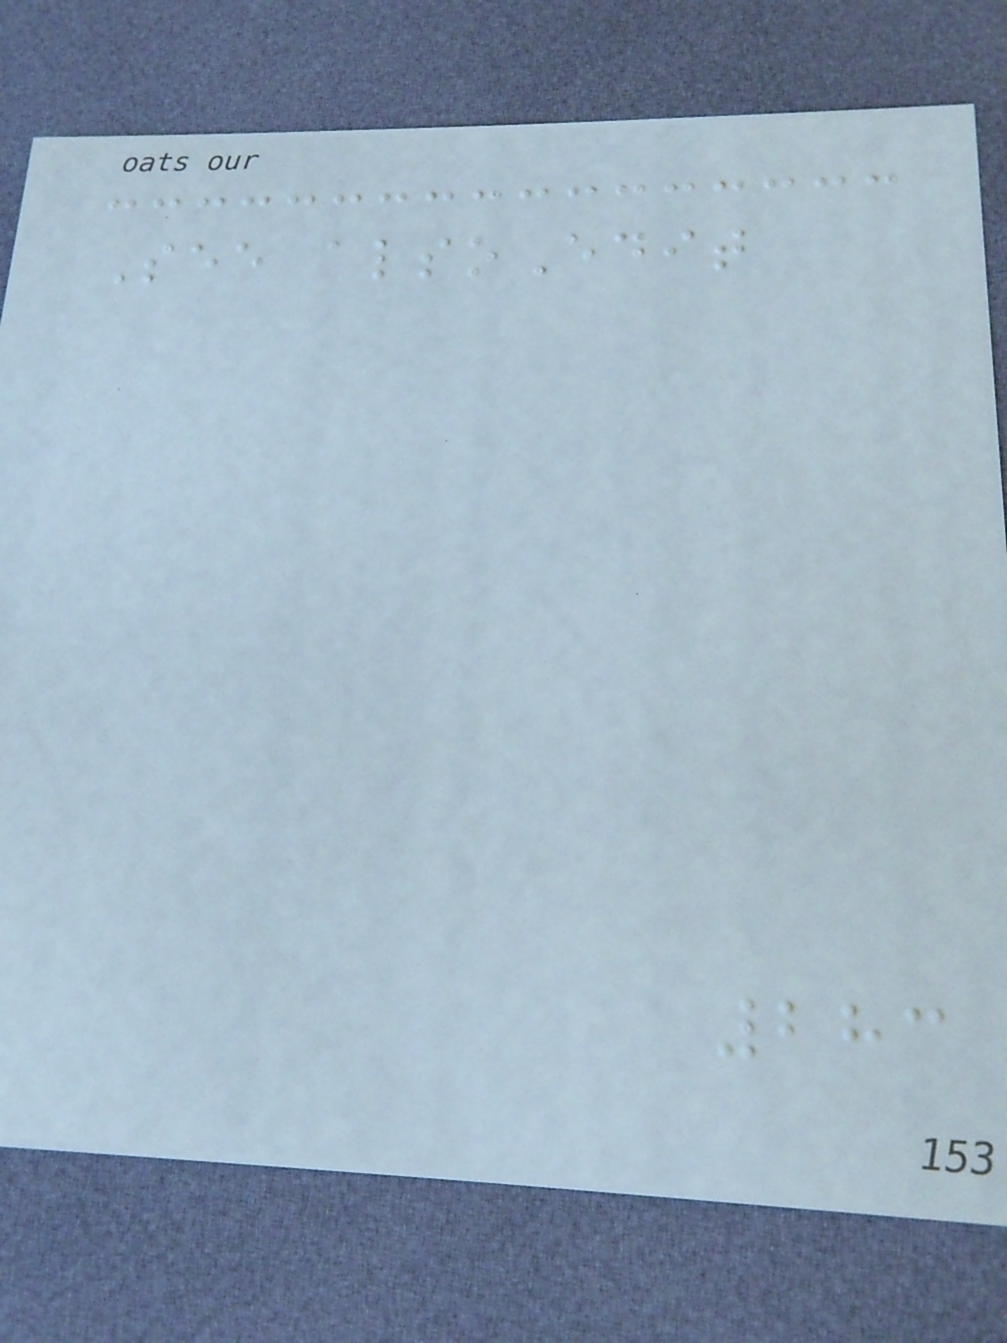See alsoEdit
283
